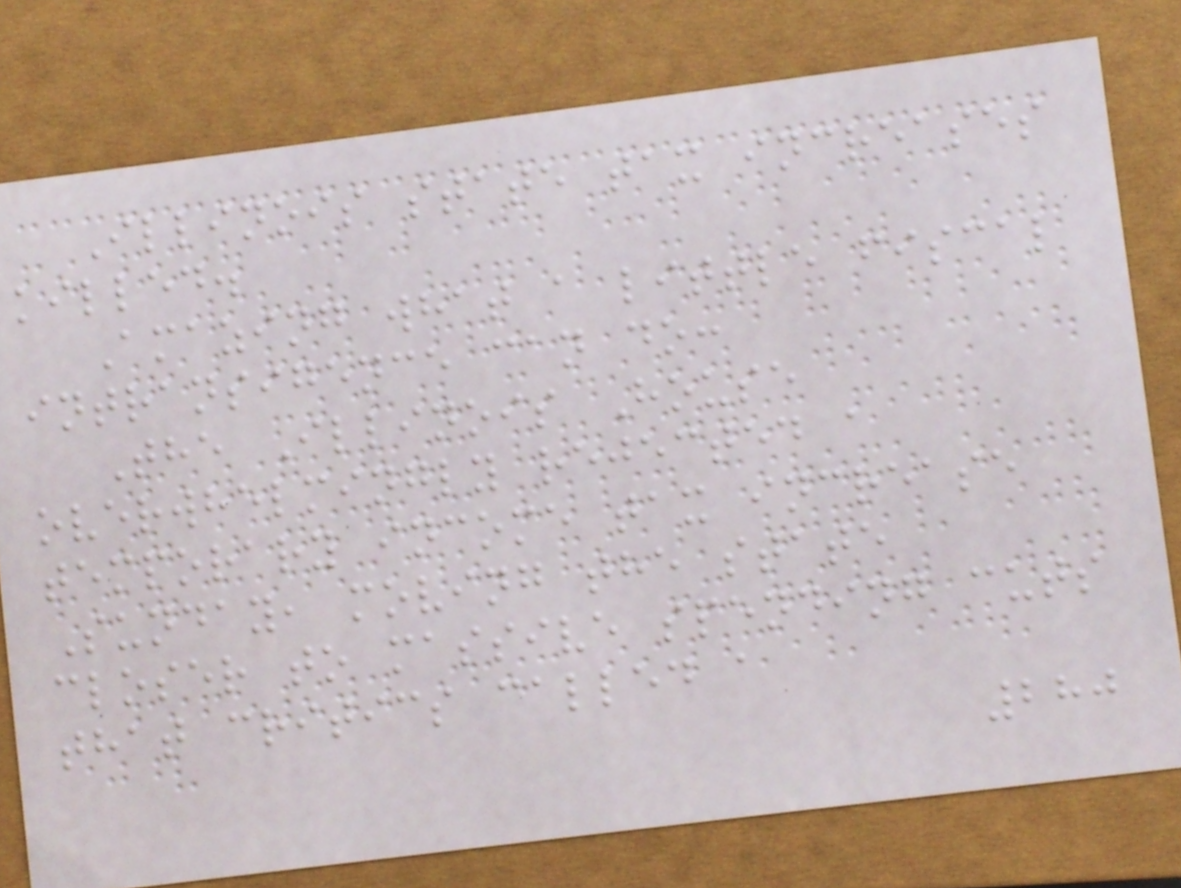Illinois state tax increases
killed.
Amazing what a little fiscal
intransigence can do:
The Illinois House
overwhelmingly rejected a
temporary income tax increase
Sunday, moving the state
closer to massive spending cuts
that critics called a
280
